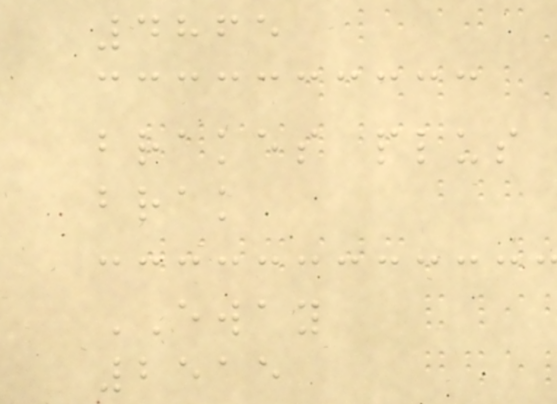4865
brakes plus
brak
EWAY
2515
